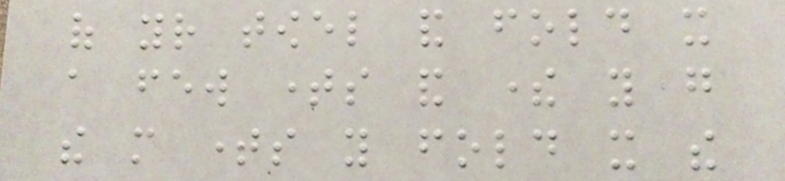of your towel and fold it
a few times and there you go
the more times you fold it the
